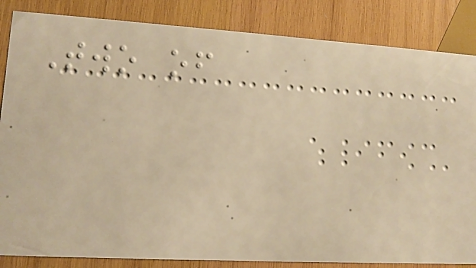Two of
